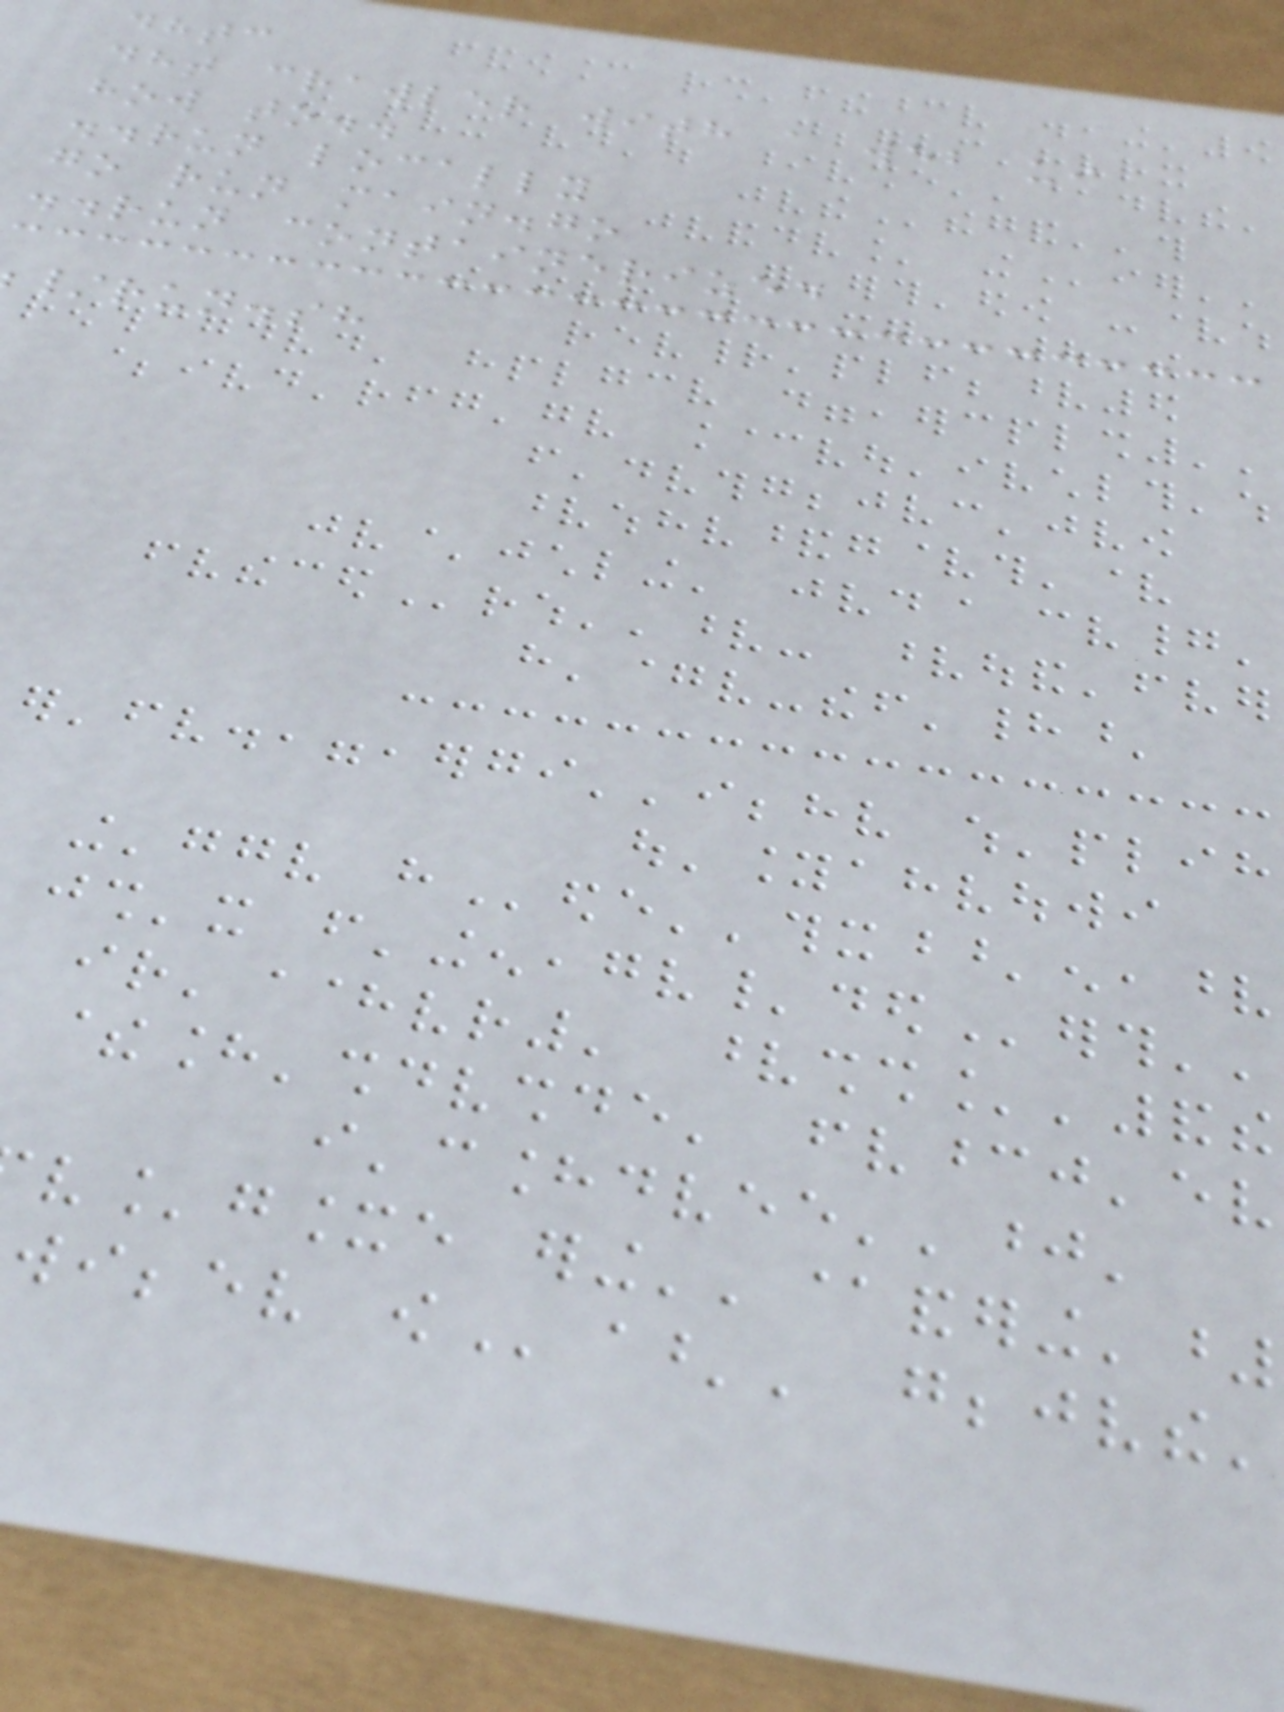dhtc
dht crawler with a web ui
how to..
..run locally
go run main.go
..run containerized
/run.sh
